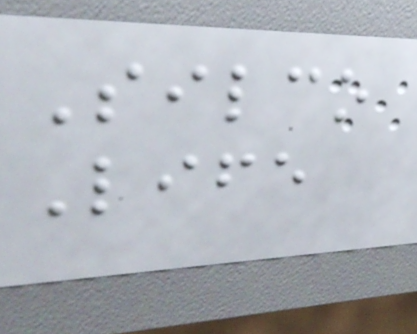Silco
Life
